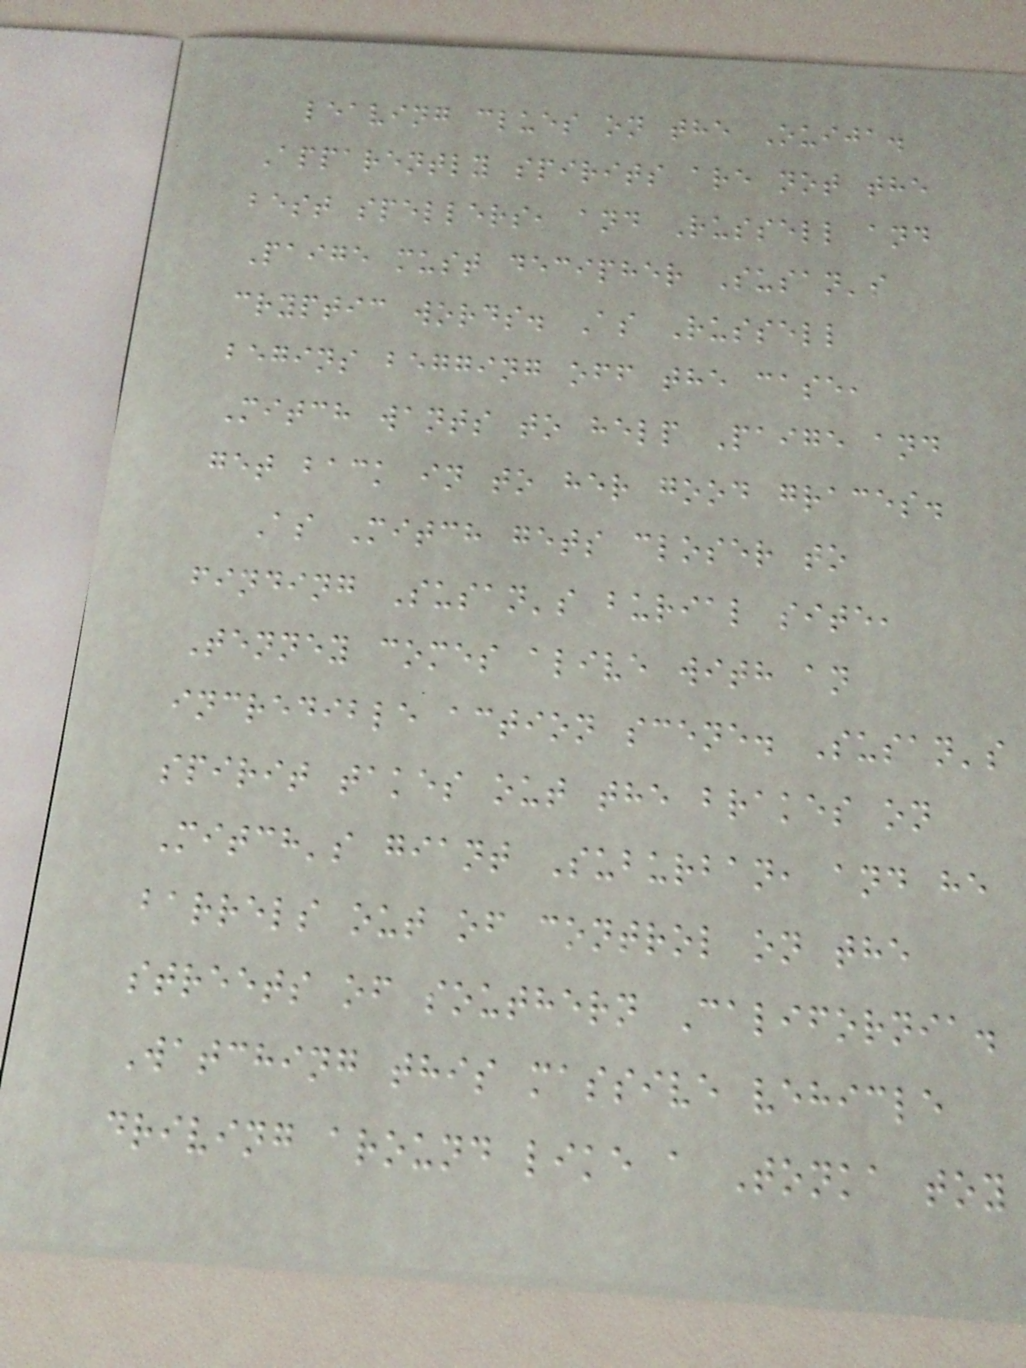leaving clues on the Ouija.
Apparently spirits are not the
best spellers, and Russell and
Paige must decipher Susan's
cryptic words. As Russell
begins begging off the case,
Mitch wants to help Paige and
get back in to her good graces.
As Mitch gets closer to
finding Susan's burial site,
Tenney comes alive with an
incredible action scene. Susan's
spirit takes out the brakes on
Mitch's giant Suburban, and he
barrels out of control on the
streets of southern California.
Watching this massive vehicle
driving around like a Tonka toy
